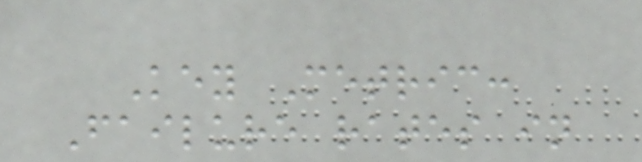Key Metric:
Failure rates in
